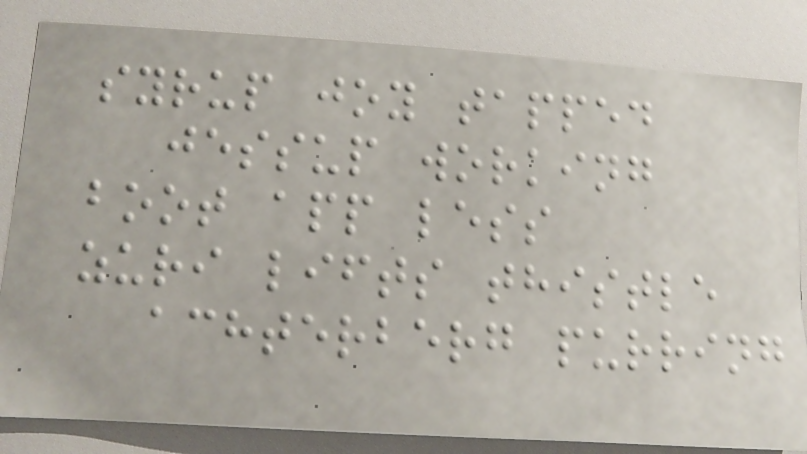syrup joy tapped
jessup working
boot app less
zuri lifts thistle
achterberg purring
